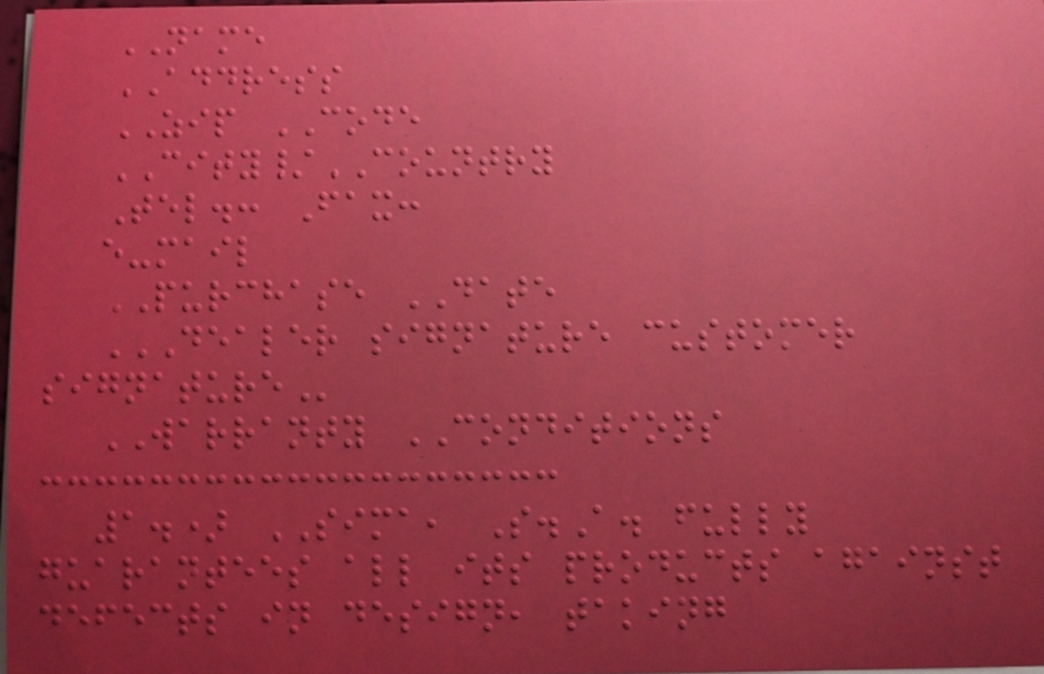NAME
ADDRESS
ZIP CODE
CITY/COUNTRY
Tel.: Fax:
e-mail
PURCHASE DATE
DEALER SIGNATURE CUSTOMER
SIGNATURE
WARRANTY CONDITIONS
1.) SIMA, S.A. fully
guarantees all its products against
defects in design, taking
